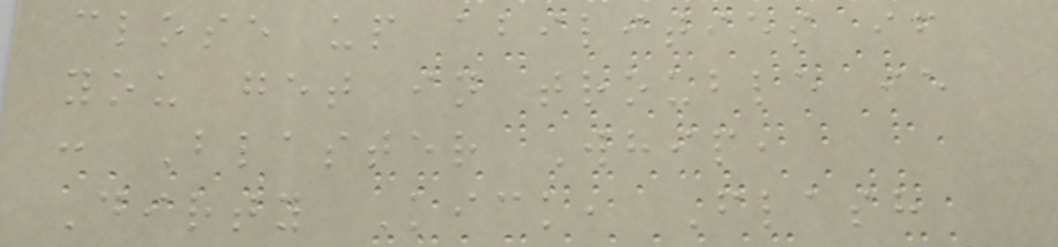close up abilities if
you get in trouble ie
: Blaster Whip,
Dirty Kick, Flash
